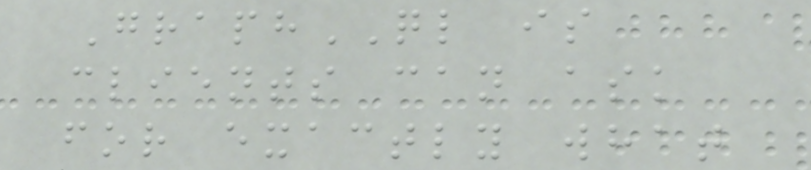GraphQL is
clients can ask
for exactly what
